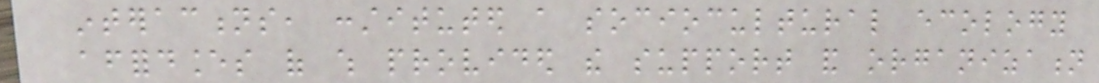interactions, constituted a sociocultural ecology
affordances of which provided the support and organization
